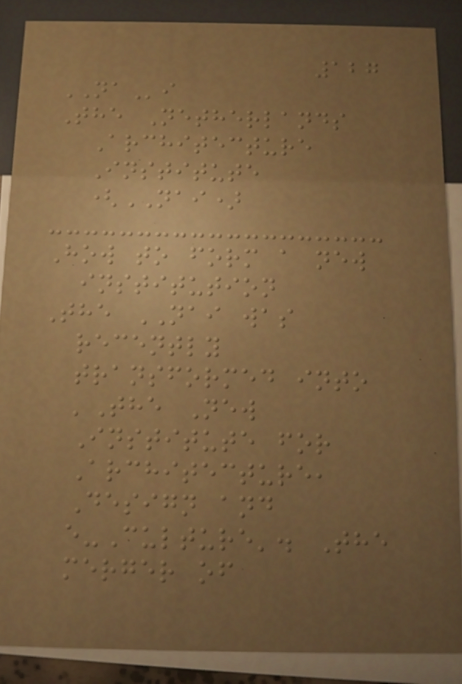127
NAi
The Netherlands
Architecture
Institute
(NAI)
How to form a new
institution
The NAI was
recently
transformed into
'The New
Institute for
Architecture,
Design and
e-Culture'. The
merger of
